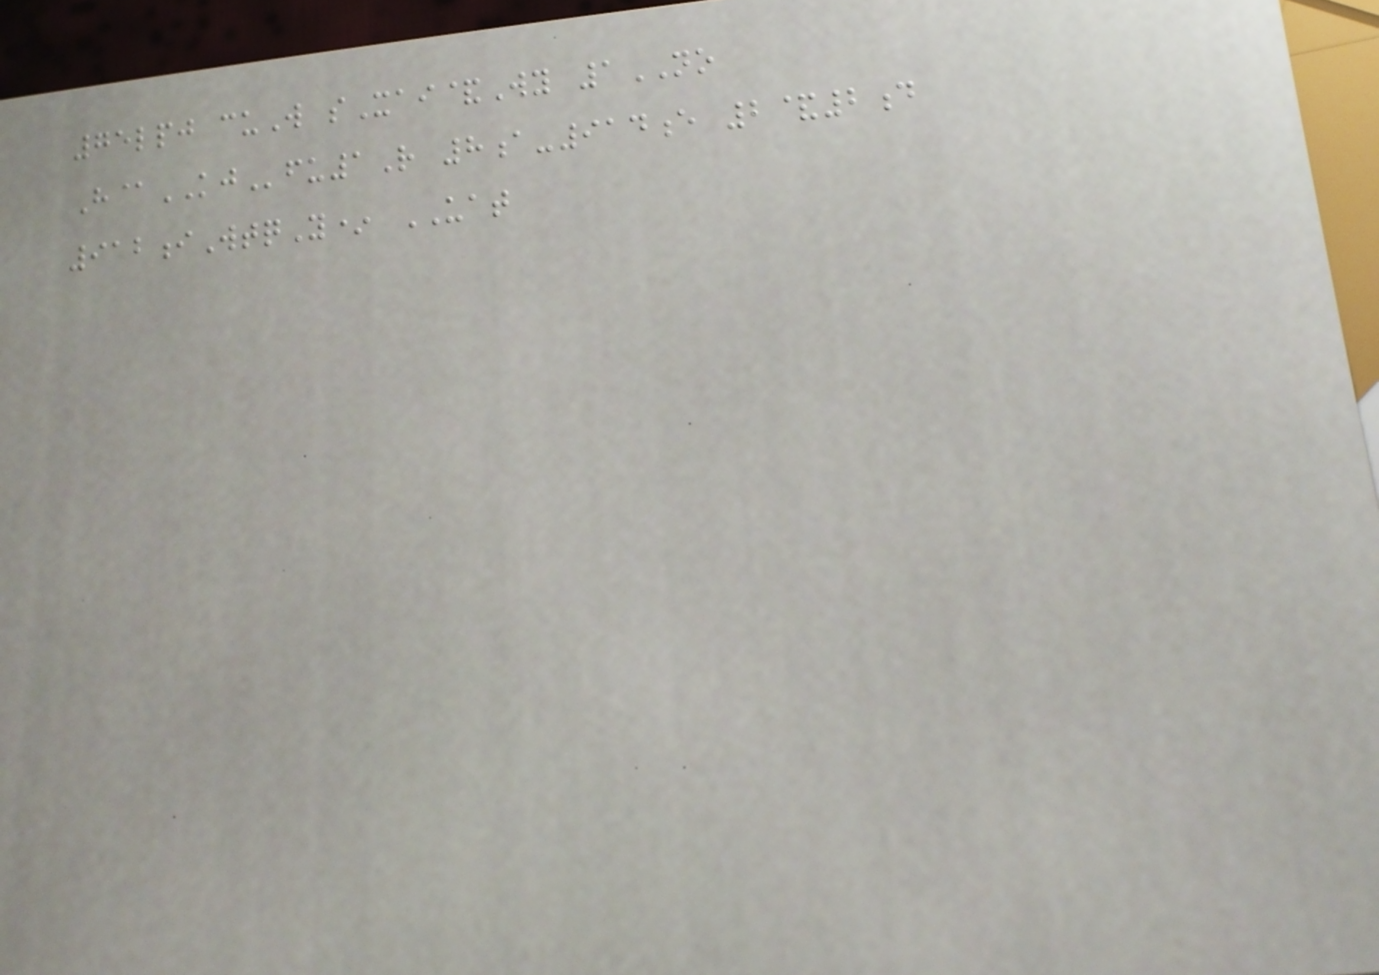75lpj cuW sXai&Wy 1NO
H@KJfu1R 8a-914e 2&2d
912iWtqY* UAT
